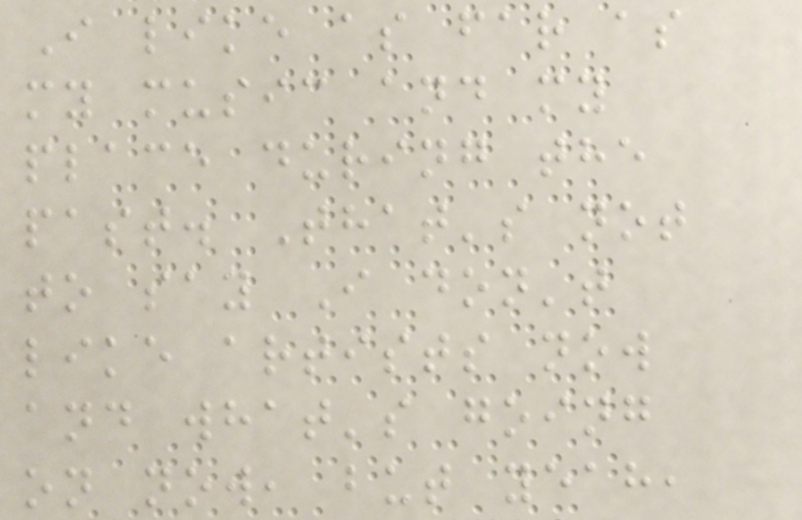I like as far as
my music and my
place during the
past. That's not
to say I don't
like artists now
and what's going
on now, but yeah,
